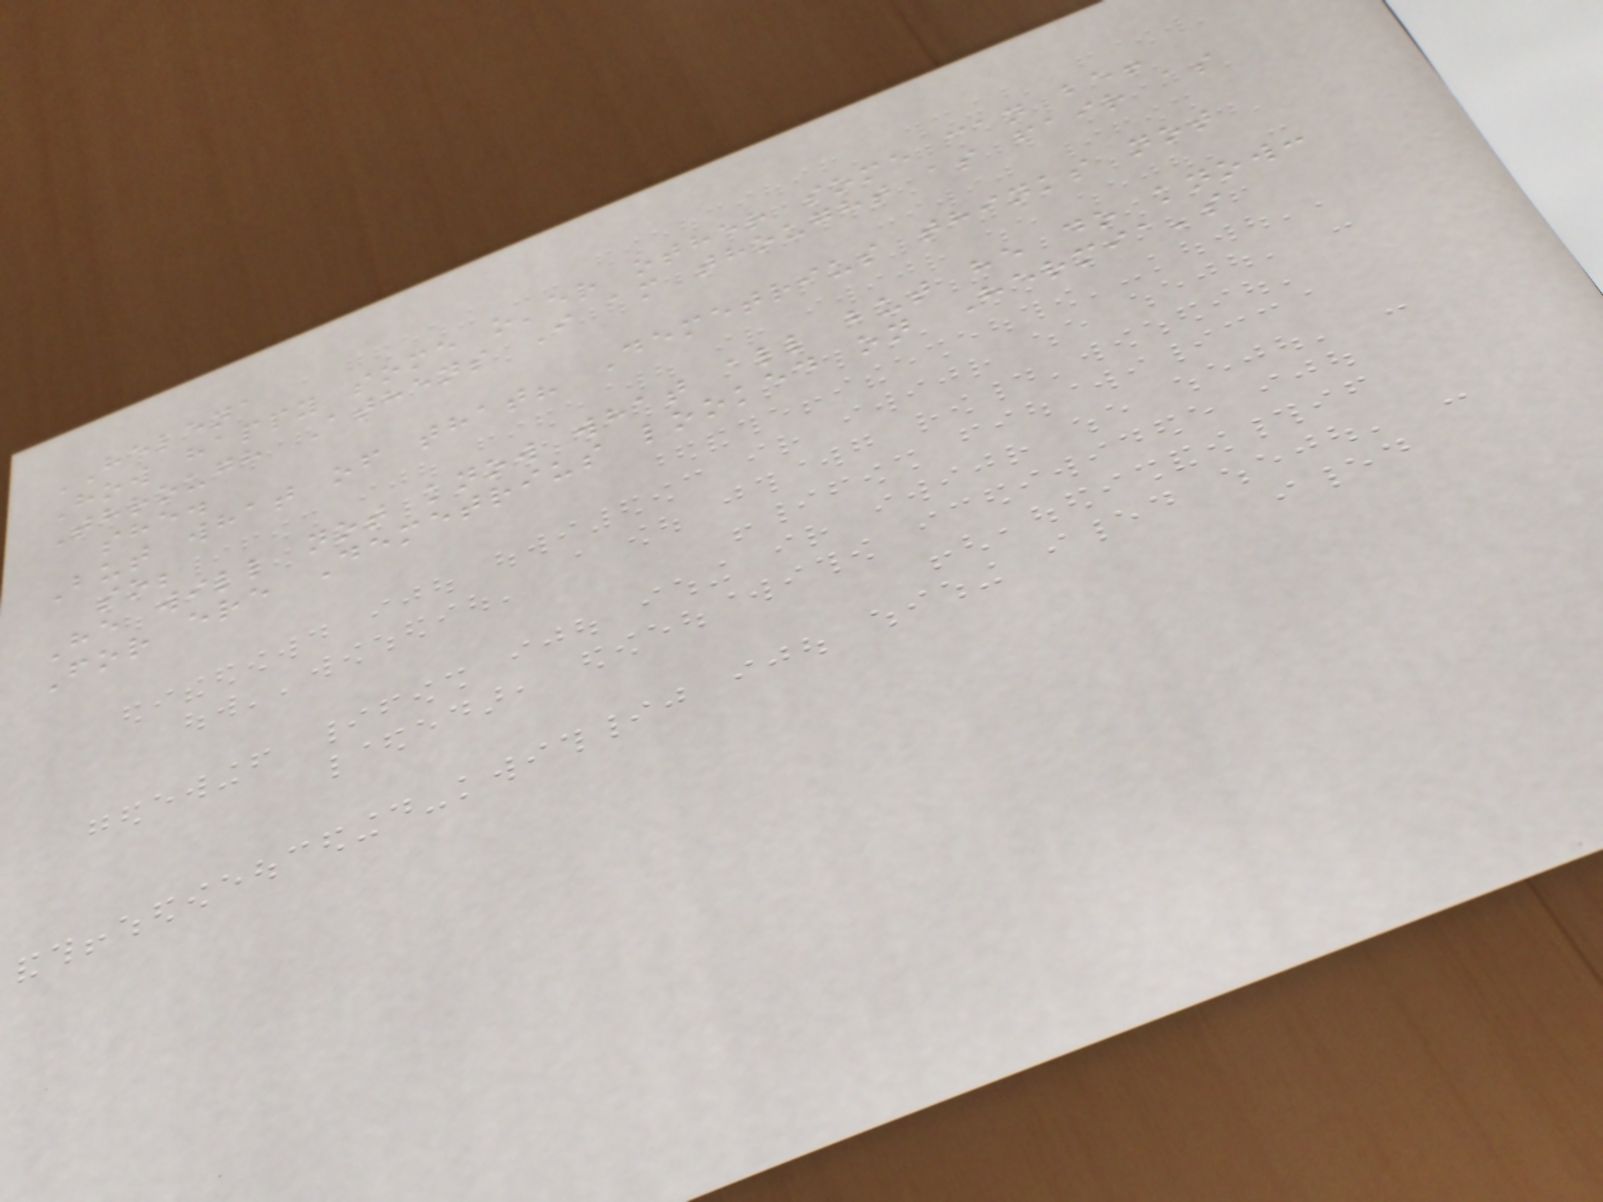HELENA
How happy some o'er other some can be!
Through Athens I am thought as fair as
she.
But what of that? Demetrius thinks not
so;
He will not know what all but he do know:
For ere Demetrius looked on Hermia's
